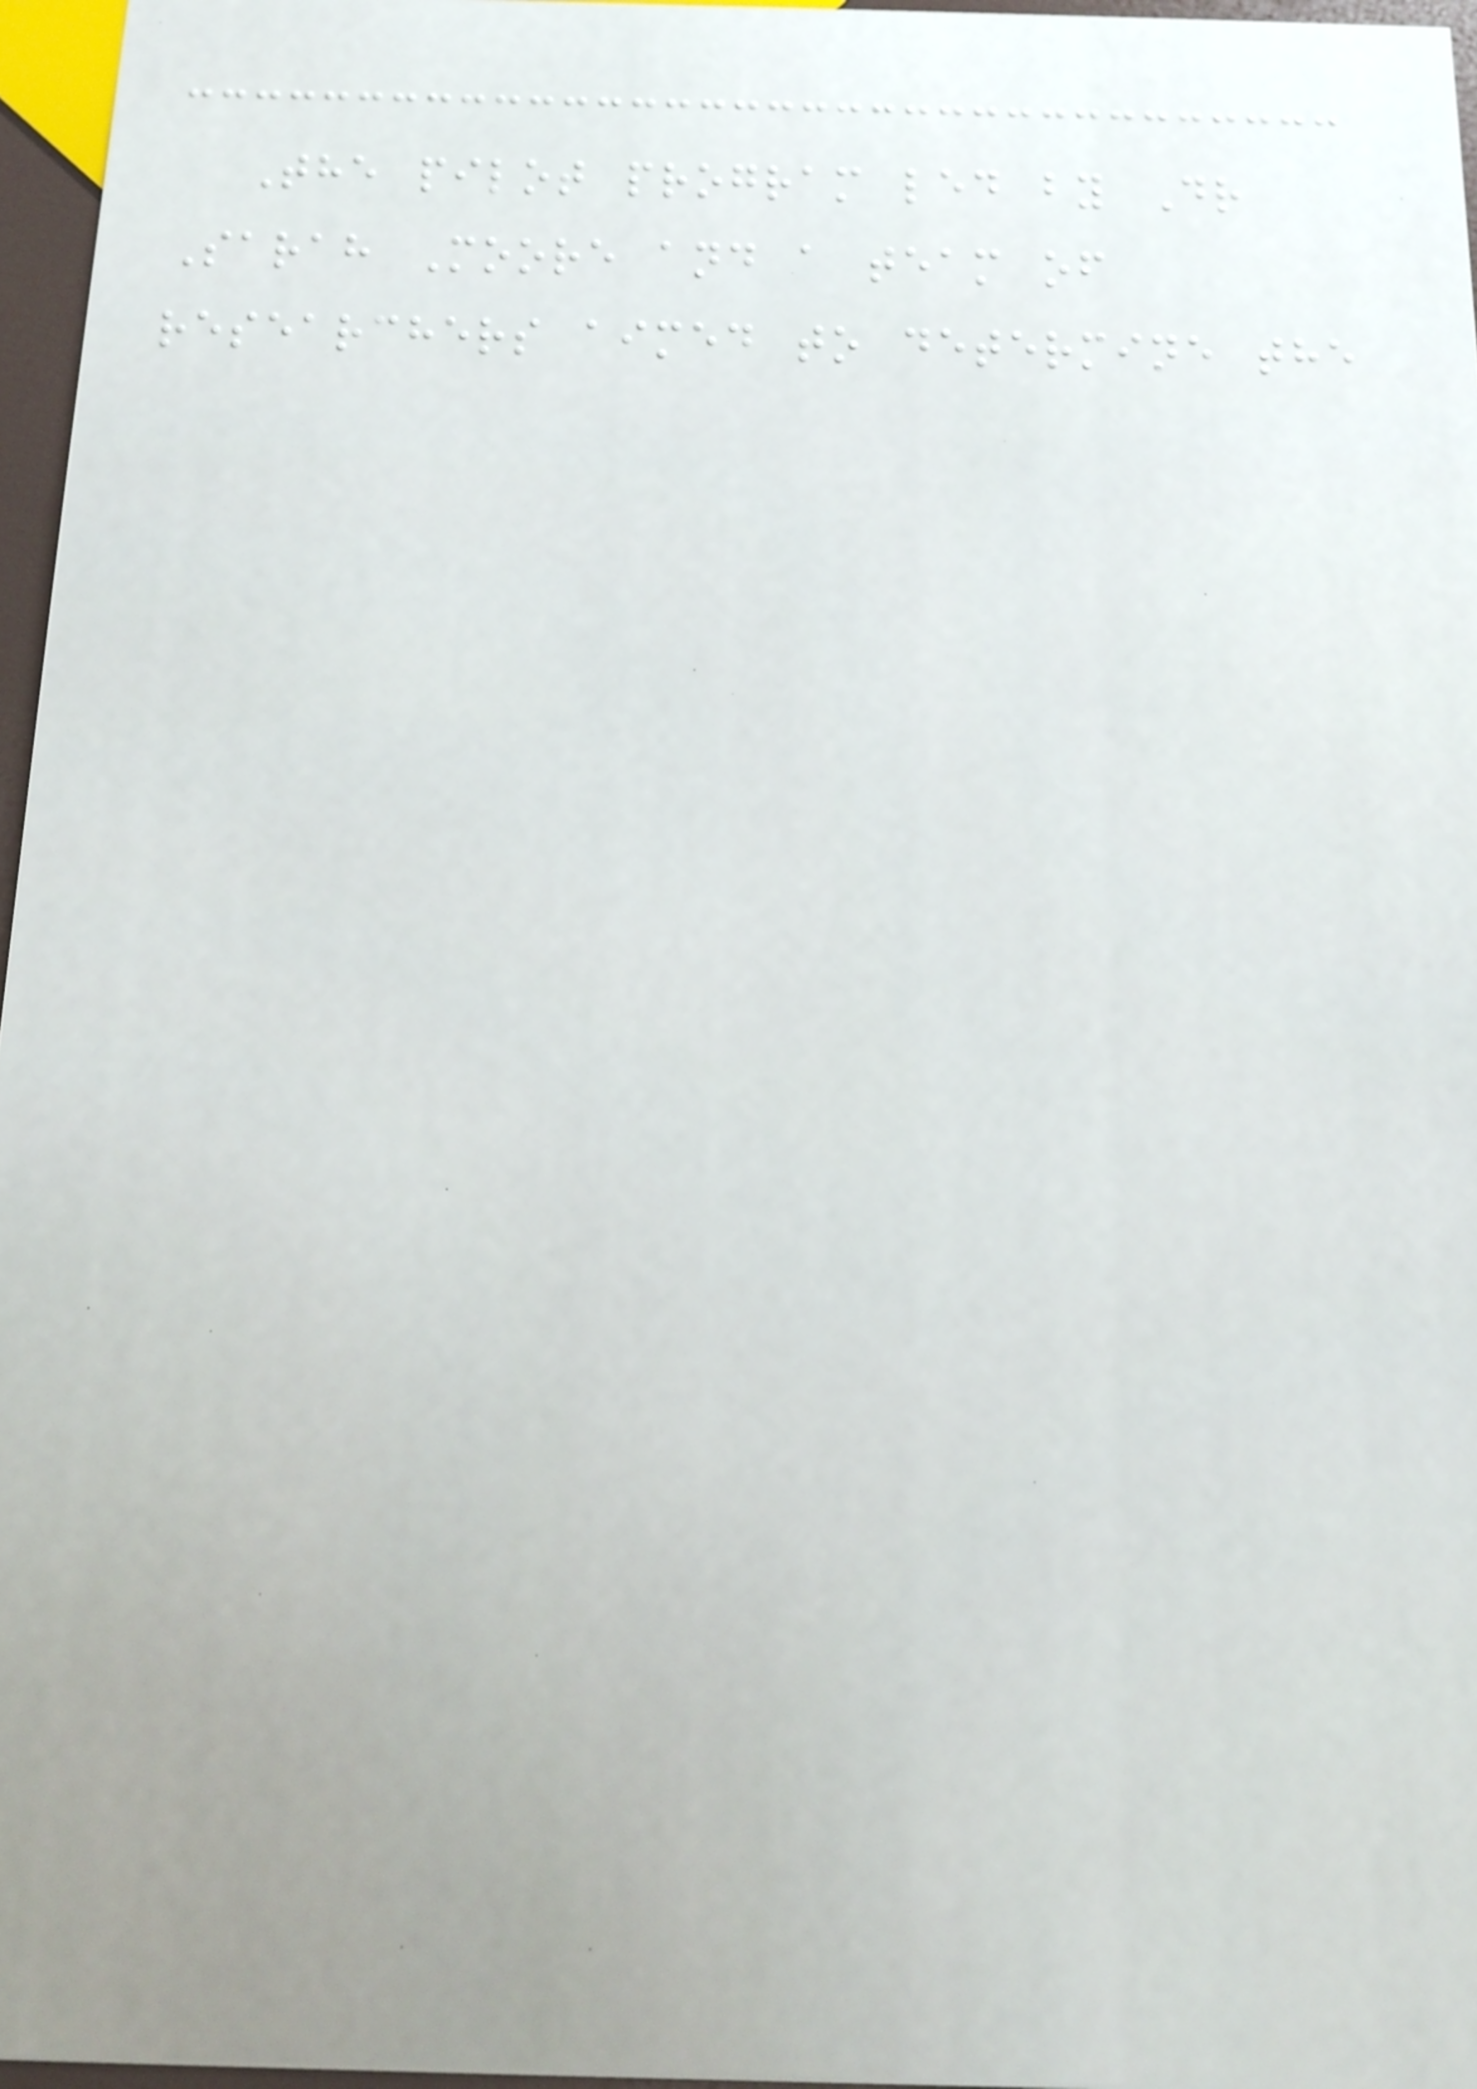The pilot program led by Dr
Sarah Moore and a team of
researchers aimed to determine the
